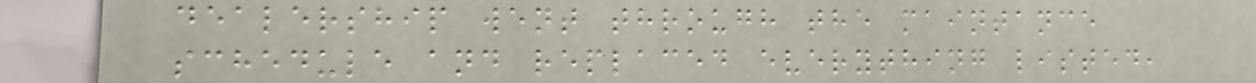dealership went through the maintance
schedule and replaced everything listed,
